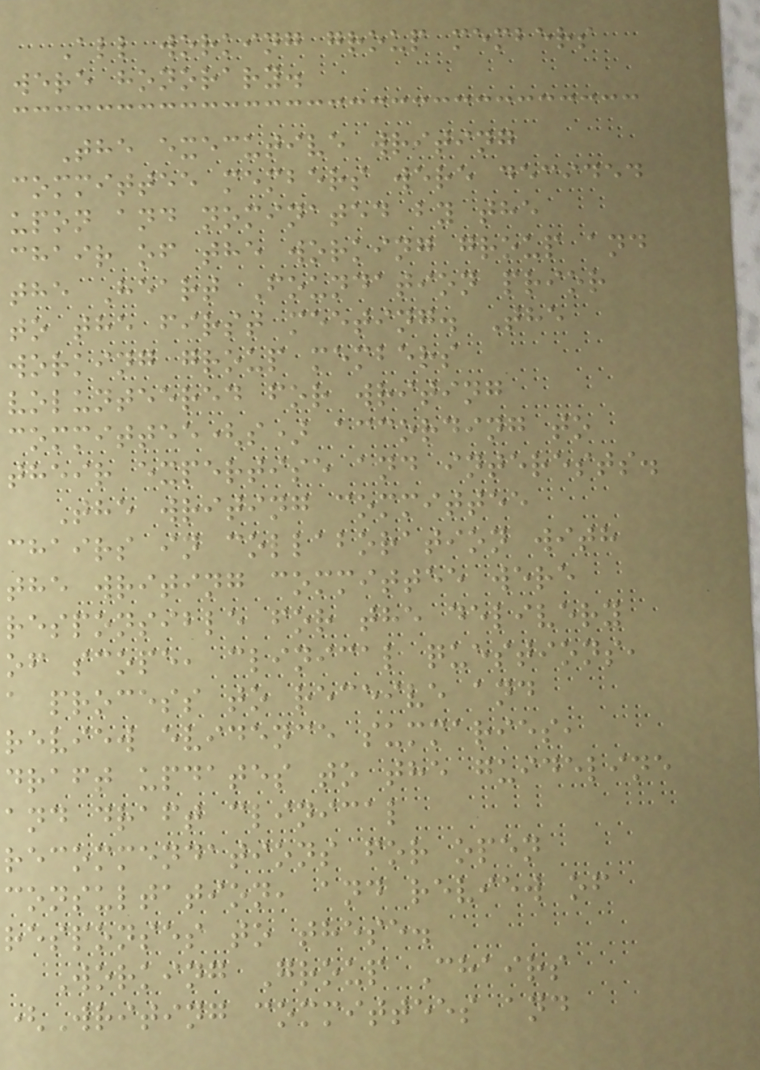All working group members
were honorary.
The executive writing
committee members were decided
upon and nominated by the
chair of the working group and
the Heart Foundation prior
to the first meeting. The
working group members
volunteered for writing
committee(s) according to
their expertise and interests.
The writing committee
chairs in collaboration with
the writing committee were
responsible for the delivery
of scope, clinical questions,
a process to receive and
review evidence summaries,
draft updates to the guideline
and draft clinical
recommendations for open
consultation, and review of
responses to these.
Working Group Chairs
(Writing committees and
